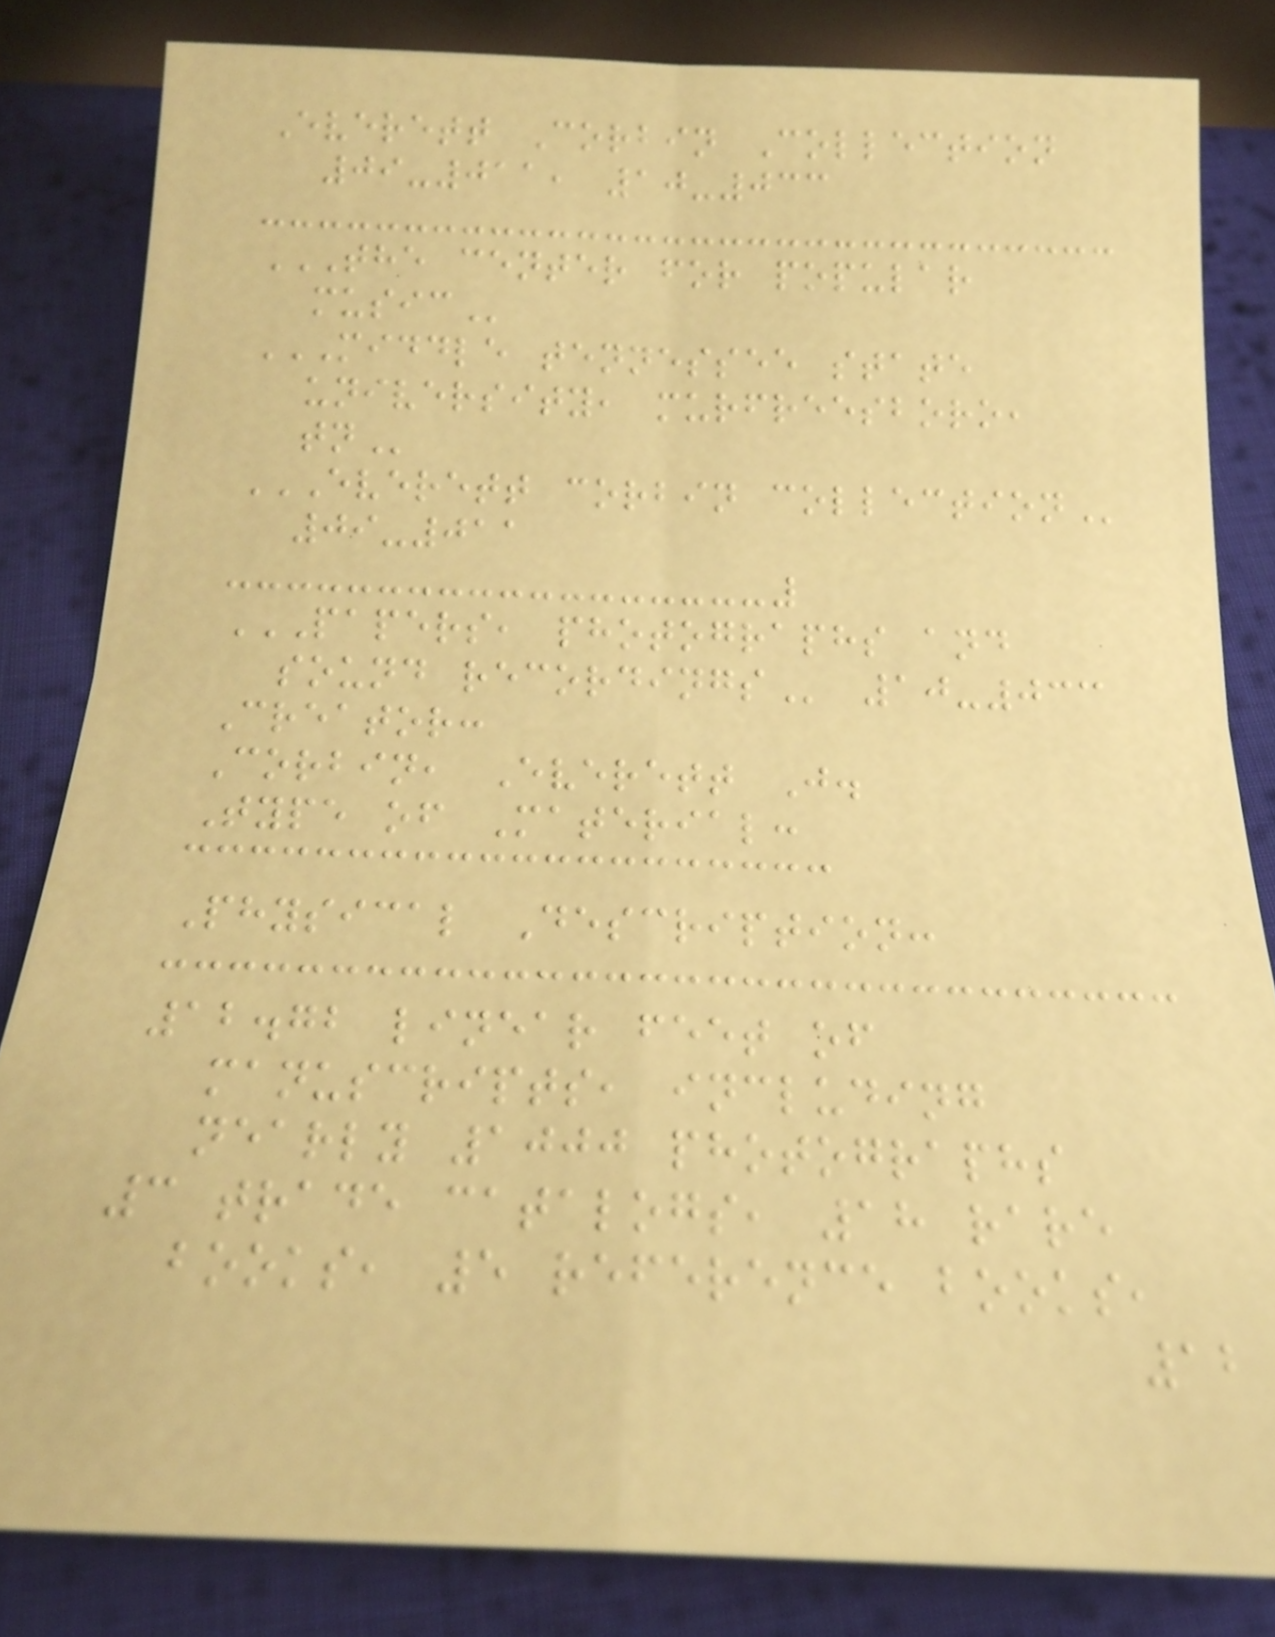Everett Corbin Collection
09-011, 10-033
THE CENTER FOR POPULAR
MUSIC
MIDDLE TENNESSEE STATE
UNIVERSITY, MURFREESBORO,
TN
EVERETT CORBIN COLLECTION
09-011
PAPERS, PHOTOGRAPHS AND
SOUND RECORDINGS 10-033
Creator:
Corbin, Everett J.
Type of Material:
Physical Description:
12.72 linear feet of
manuscripts, including
nearly 1000 photographs
3 trade catalogs, 18 rare
books, 5 reference books,
12
